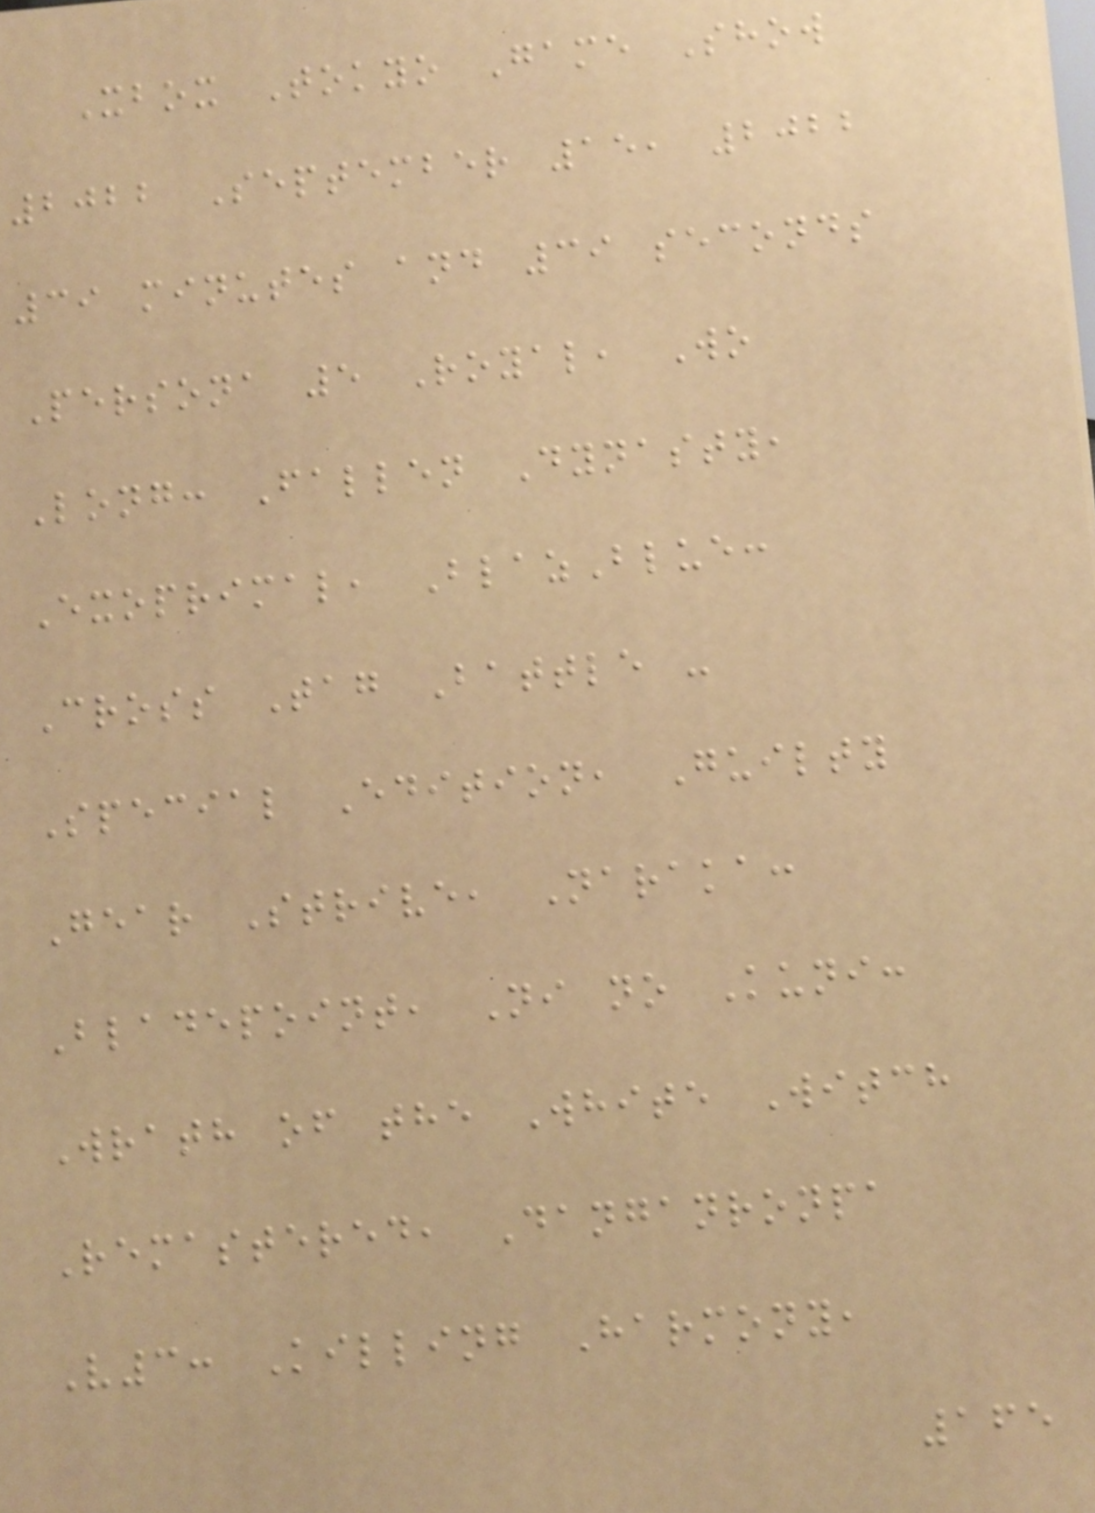Xbox Tokyo Game Show
2022 September 15, 2022
39 minutes and 39 seconds
Persona 5 Royal, Wo
Long: Fallen Dynasty,
Exoprimal, BlazBlue:
Cross Tag Battle -
Special Edition, Guilty
Gear Strive, Naraka:
Bladepoint, Ni no Kuni:
Wrath of the White Witch
Remastered, Danganronpa
V3: Killing Harmony,
165
